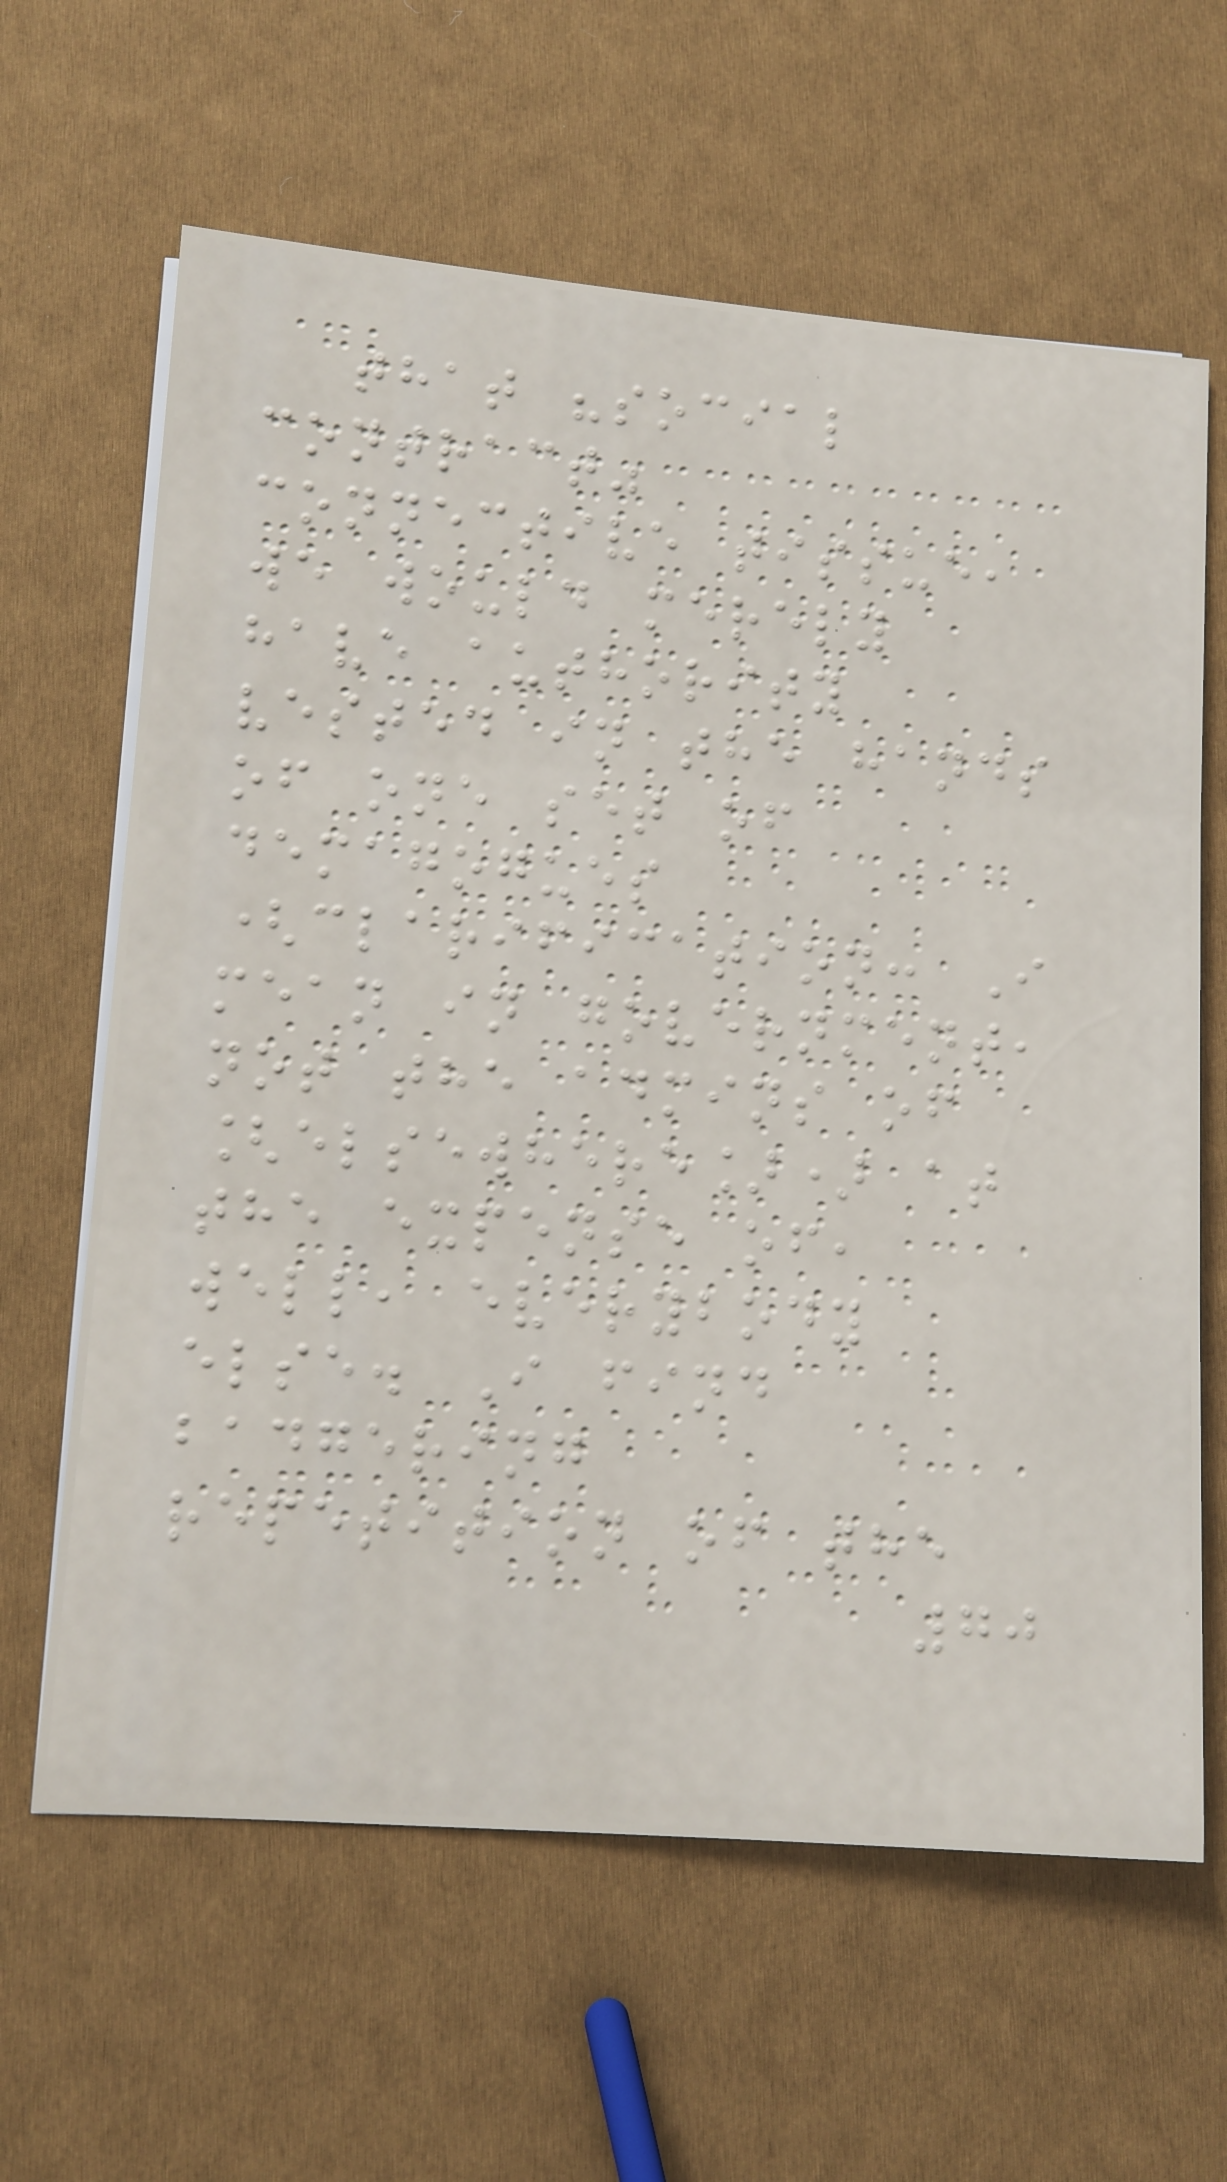that "social
contract"
connective tissue,
we would merely
have authority
vested in the hands
of one set of
demagogues
(clarification: I
mean in government,
not the admins of
[elsewhere]) at
the expense of,
well, everybody
else. I find
badgering
repetition of the
70
